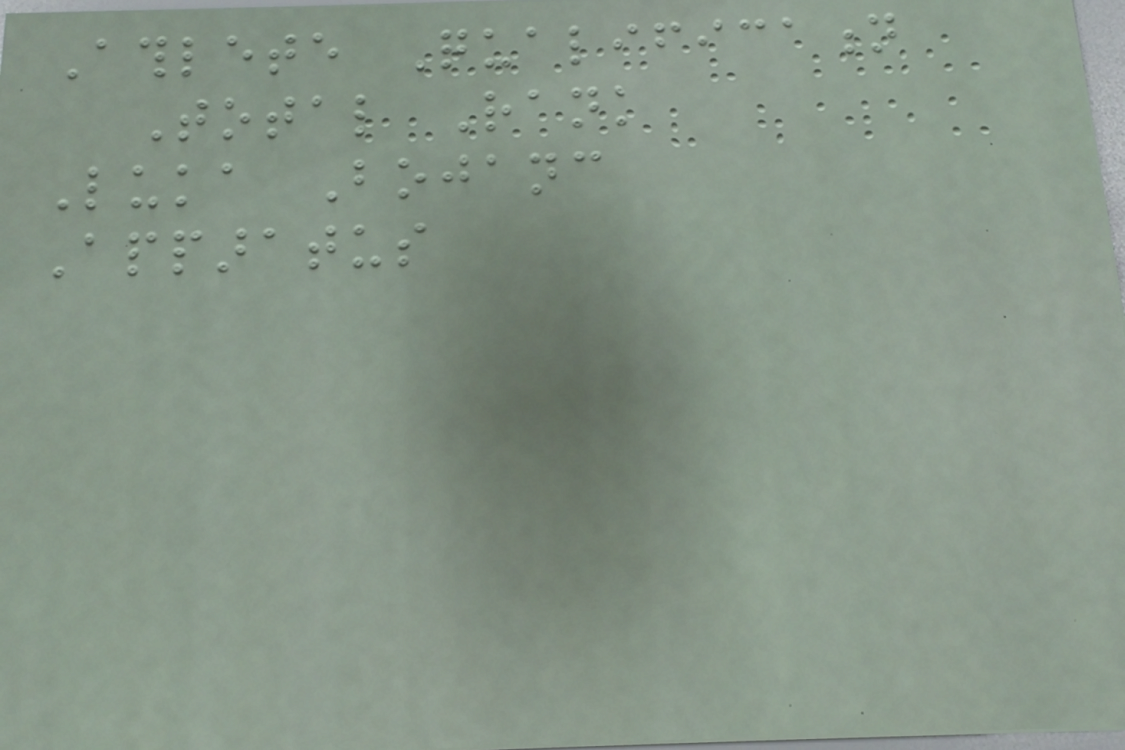Athlete Qualification
Total Rank
Luka Bojanc
Apparatus
